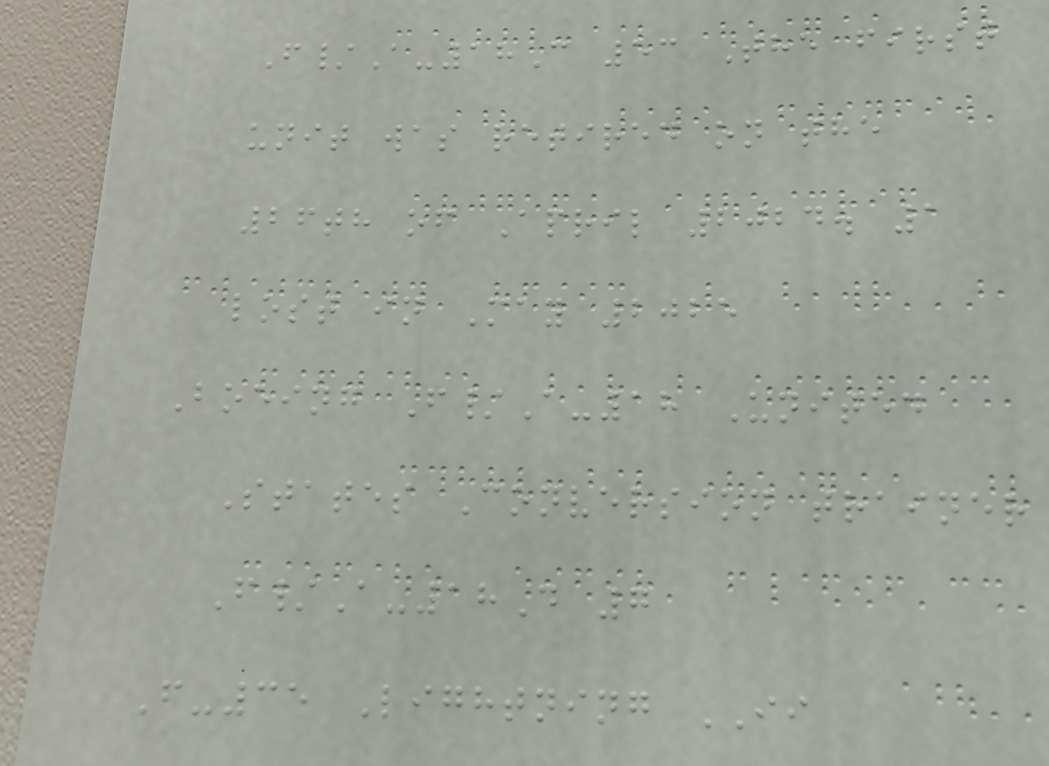F/A-18C 53 The first
unit was retired on the
26th of April 2024. 1
lost in May 2025
Boeing F/A-18 United
States Conversion trainer
F/A-18D 7
F-35 Lightning II
